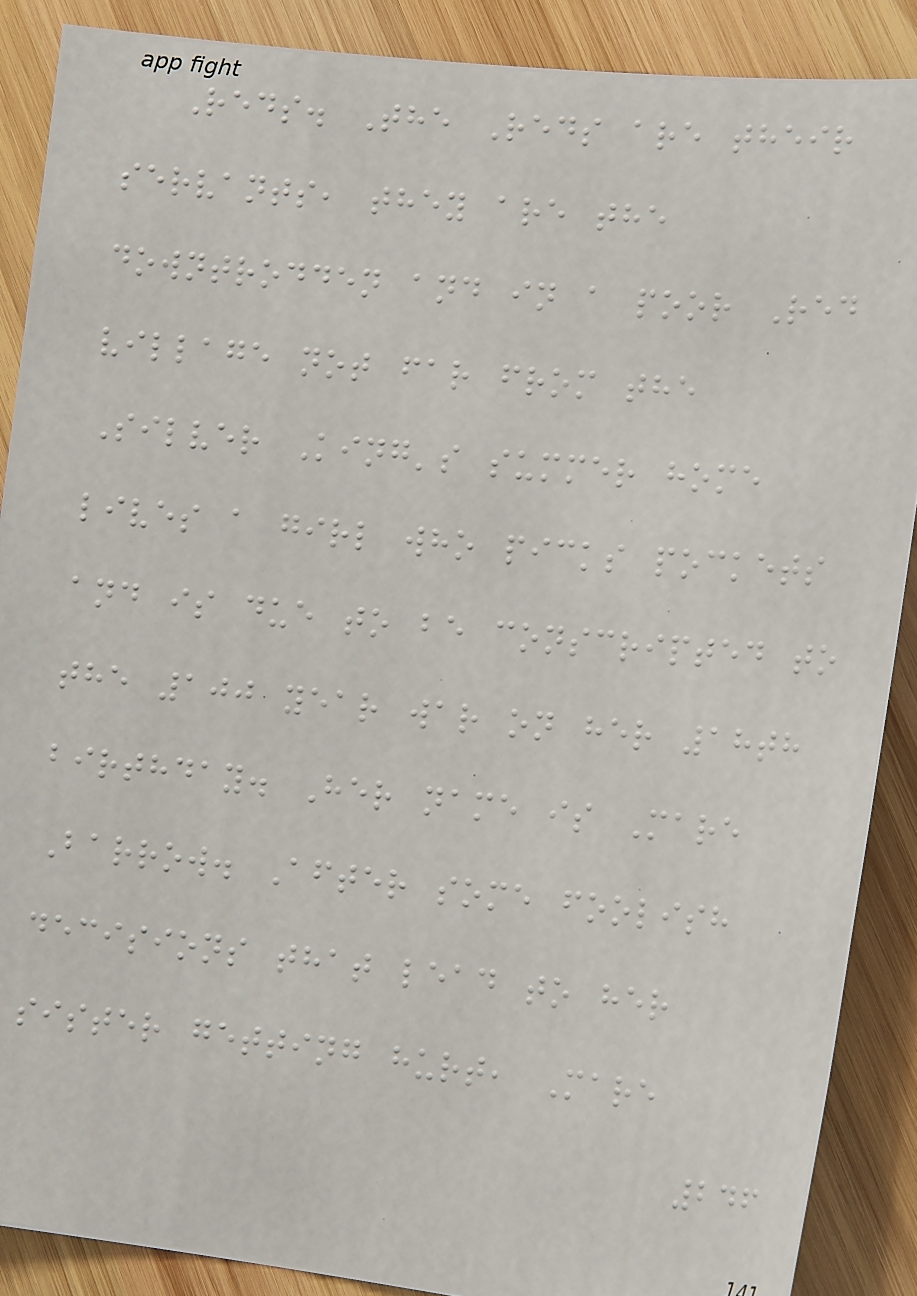Reds. The Reds are their
servants, they are the
downtrodden and in a poor Red
village not far from the
Silver King's summer home
lives a girl who picks pockets
and is due to be conscripted to
the 100 year war on her 18th
birthday. Her name is Mare
Barrow. After some foolish
decisions that lead to her
sister getting hurt, Mare
246
